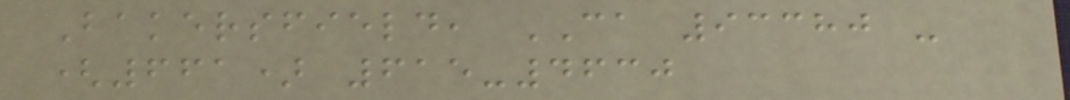Bakersfield, CA 93380 -
(661) 615-4630
